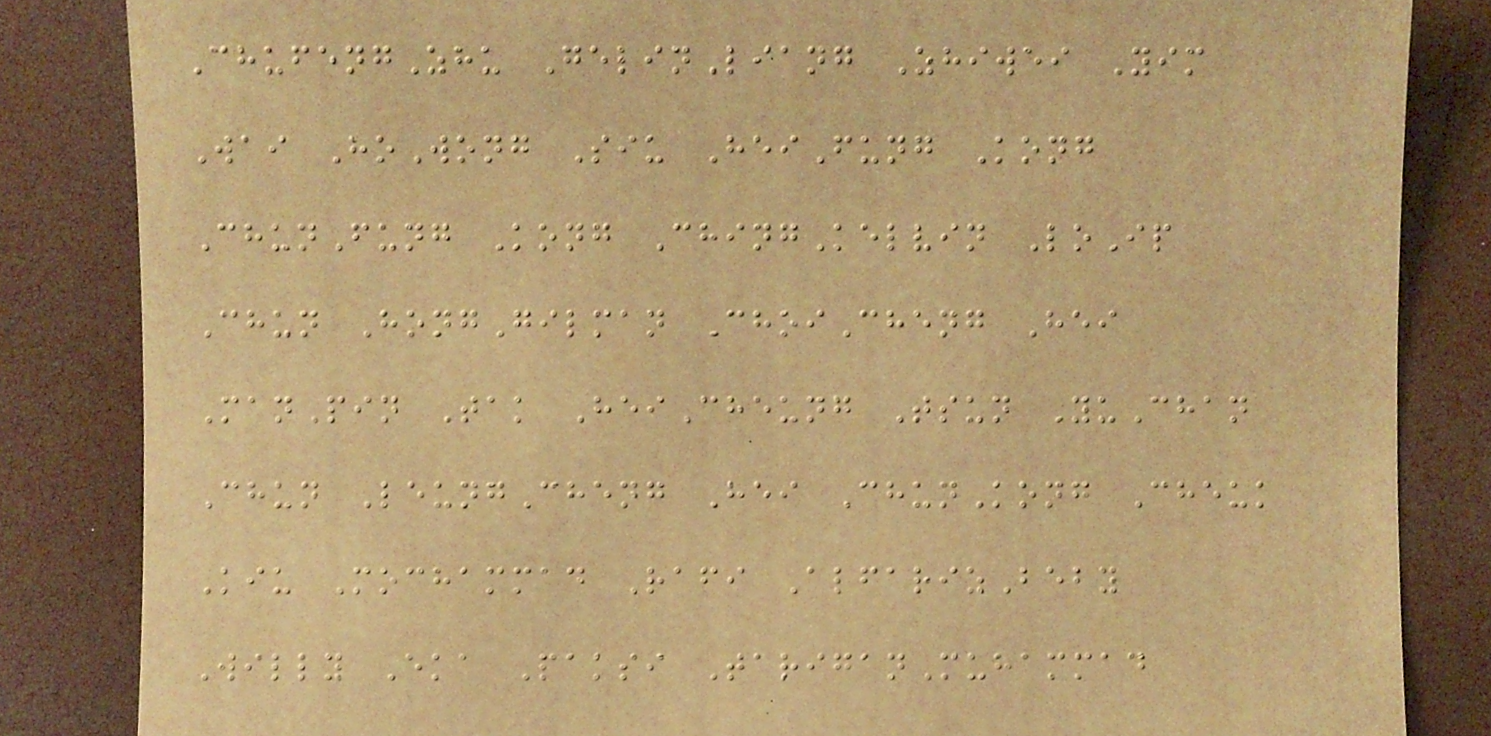ChufengZhu GelinLiang Zhiwei Yim
Wai HoWong Siu HeiFung Kong
ChunFung Kong ChingKelvin LoIp
Chun HongGilman ChoiCheng Hei
ManPin Tak HeiCheung Tsun YuChan
Chun LeungCheng Hei ChunKong Cheuk
Kiu Mochammad Rafi AlfarizBeby
Willy Eka Paksi TariganMuhammad
